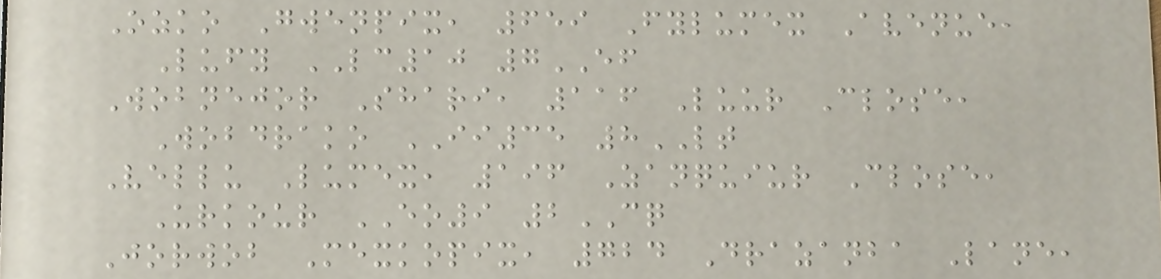Ozko Gwenpix, 659 Fylumex Avenue,
Lufy LC10 7EF
Wobnejor Shari, 116 Luur Close,
Wobdrako II35 8LT
Vellu Lumex, 196 Zanquiur Close,
Urkour EO9 2CQ
Jorwob Mexkopix, 724 Drazanba Lane,
